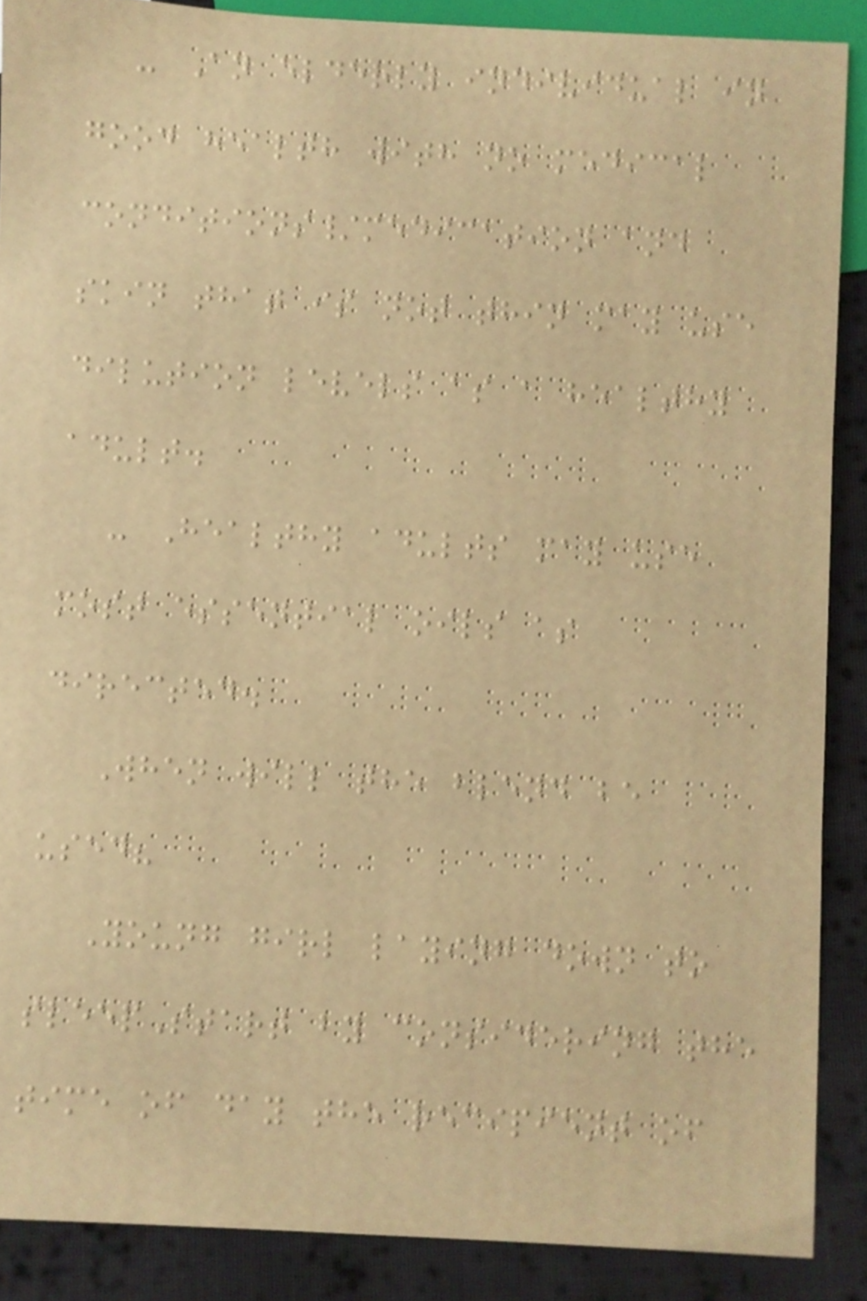- An elderly individual in
good health with no medical
conditions/medication and
skin that is not thin may use
dilution levels as a healthy
adult.
- Healthy adults may use
most essential oils as
directed.
When will the blend be
used?
Young girl laying down to
sleepStart by considering the
time of day the recipient of
